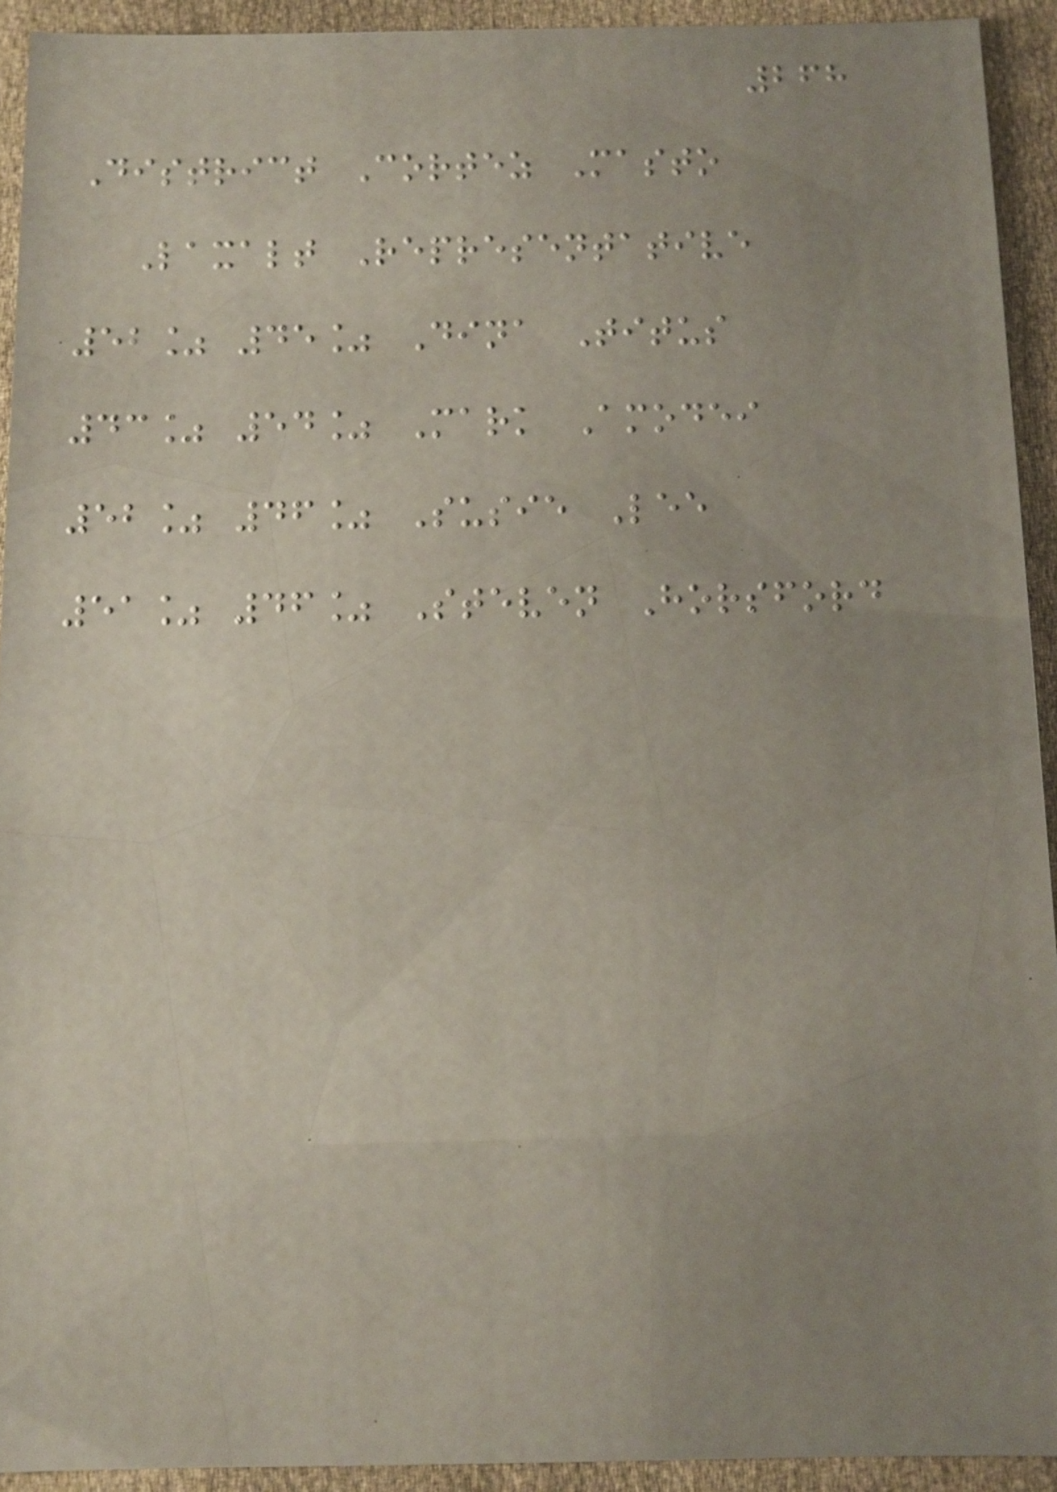268
District Cortez Masto
Laxalt Representative
52% 45% Dina Titus
43% 54% Mark Amodei
52% 46% Susie Lee
51% 46% Steven Horsford
